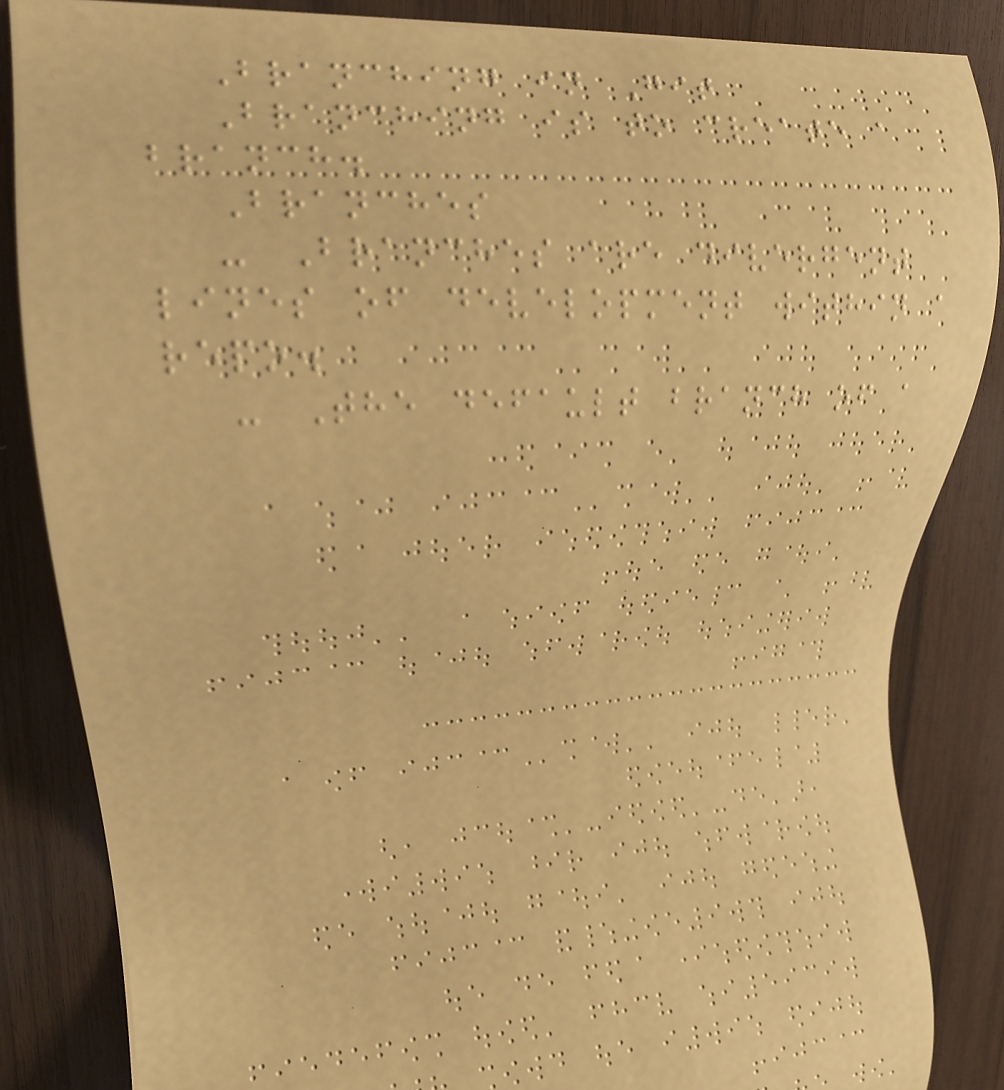Branching in Git
Branching is to create a
branch.
Branches
- Branches are divergent
lines of development within a
repo.
- The default branch of a
